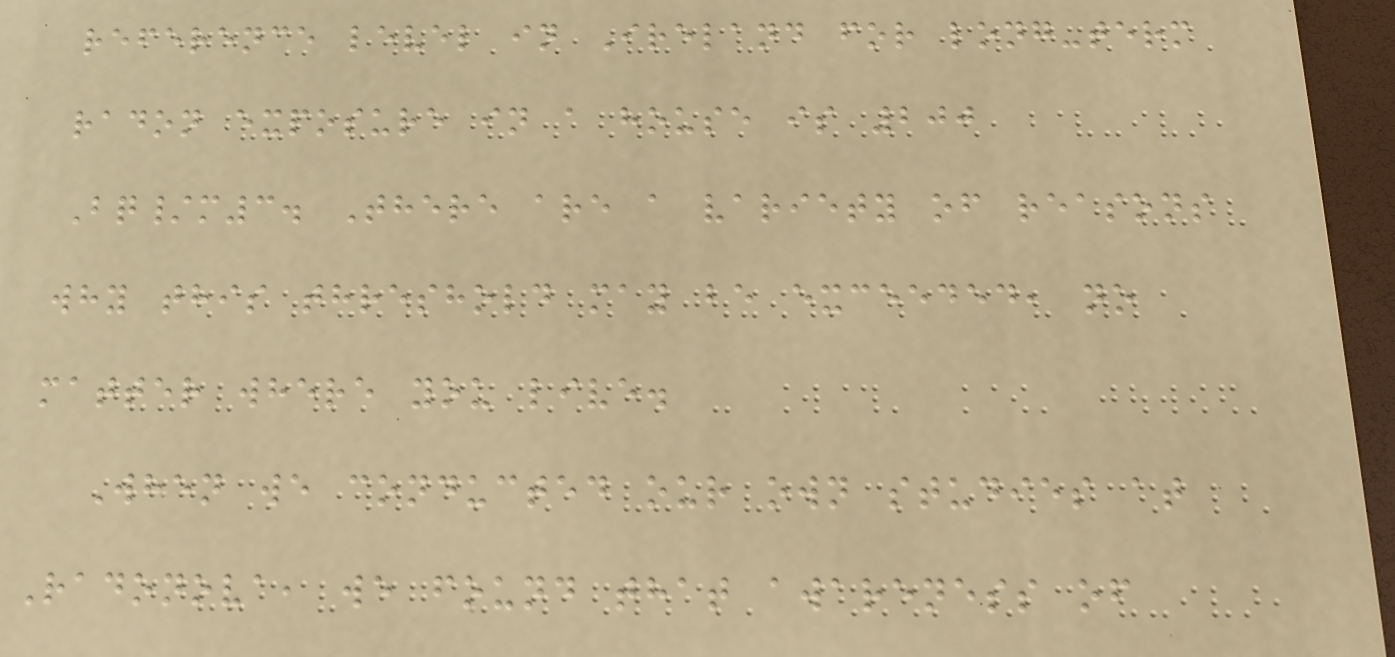reference level in Ireland for long-term
radon exposure in a house is 200
Bq/m3. There are a variety of reasons
why this threshold may be exceeded, no
matter where you live.
When we conducted our own studies at
Radonova, we found that awareness of
